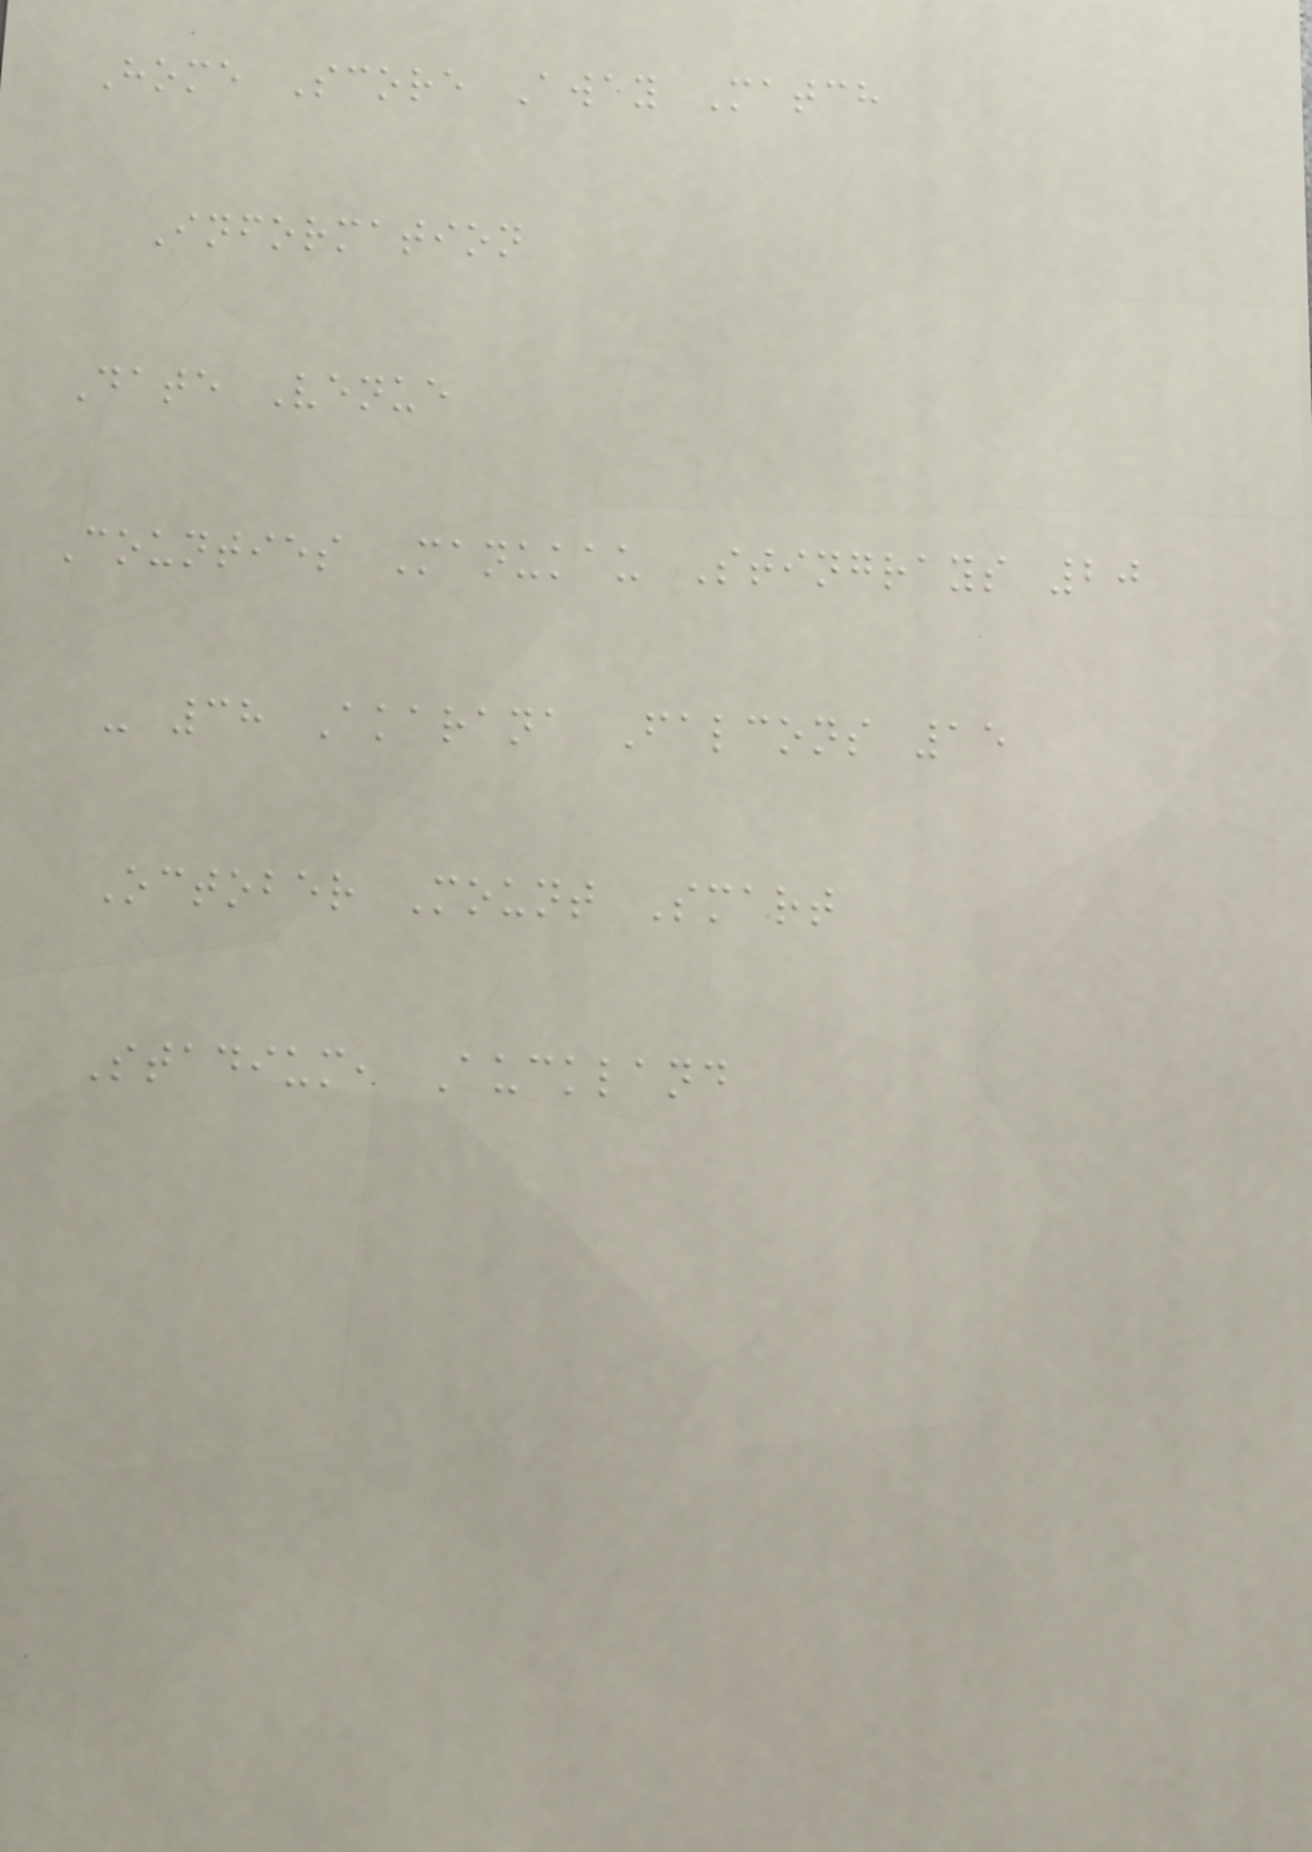Home Score Away Match
Information
Date Venue
Counties Manukau Stingrays 20
- 38 Akarana Falcons 15
October Mount Smart
Stadium, Auckland
